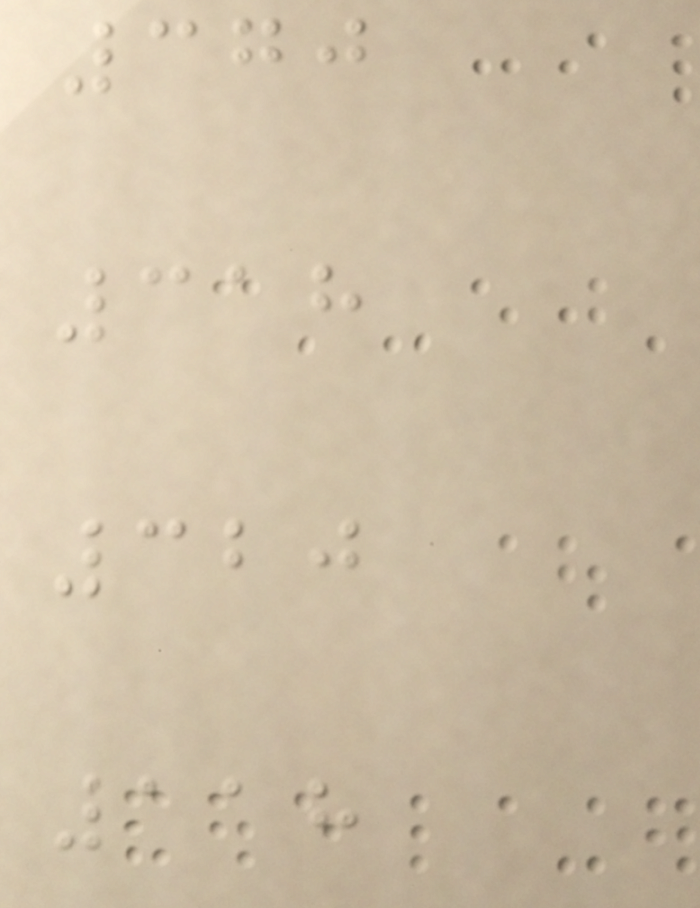370
318
320
118
